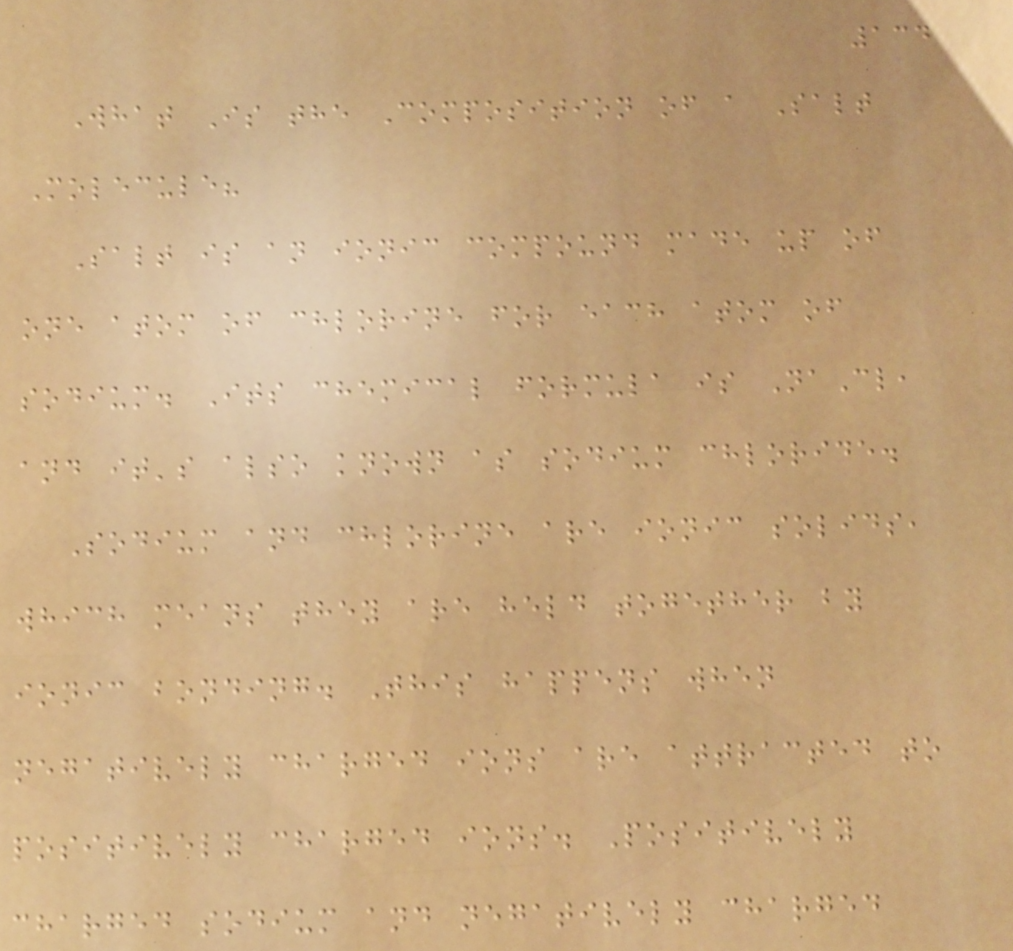134
What Is the Composition of a Salt
Molecule?
Salt is an ionic compound made up of
one atom of chlorine for each atom of
sodium. Its chemical formula is NaCl,
and it's also known as sodium chloride.
Sodium and chlorine are ionic solids,
which means they are held together by
ionic bonding. This happens when
negatively charged ions are attracted to
positively charged ions. Positively
charged sodium and negatively charged
